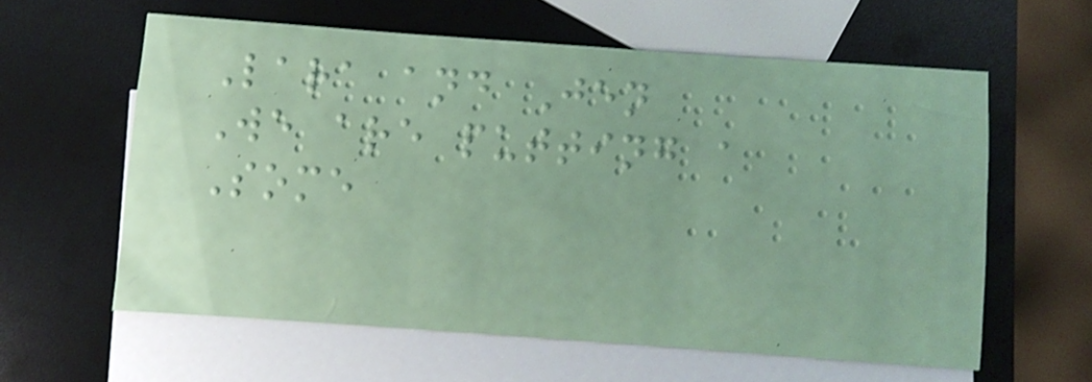Lara and Jen
We are putting a
Some
